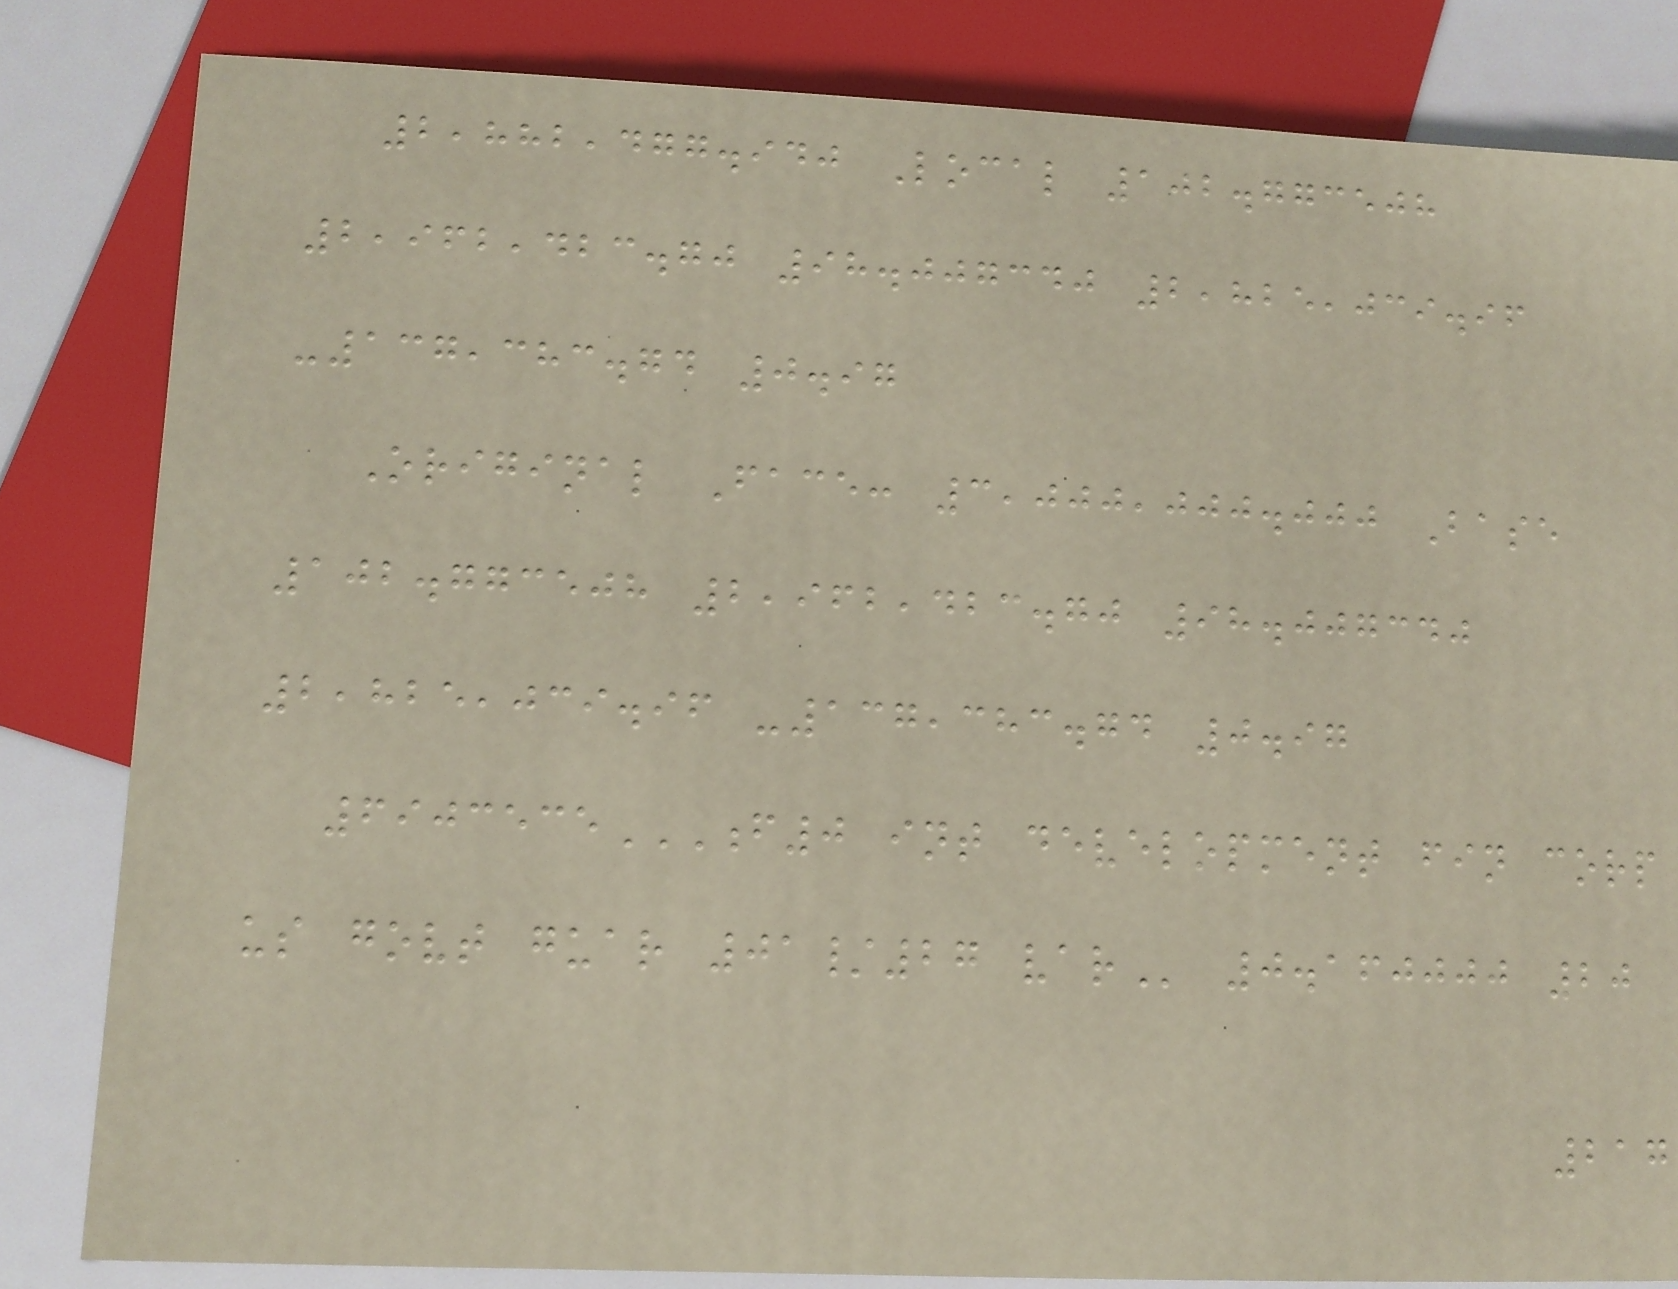2,882,477.940 Local 102.773508
2,962,423.70 98.007340 2,825,039.96
-137,383.74 0.97
Original Face: 3,000,000.000 Base
102.773508 2,962,423.70 98.007340
2,825,039.96 -137,383.74 0.97
6903535F0 INT DEVELOPMENT FIN CORP
US GOVT GUAR 01/27 VAR 0.160000 20
217
